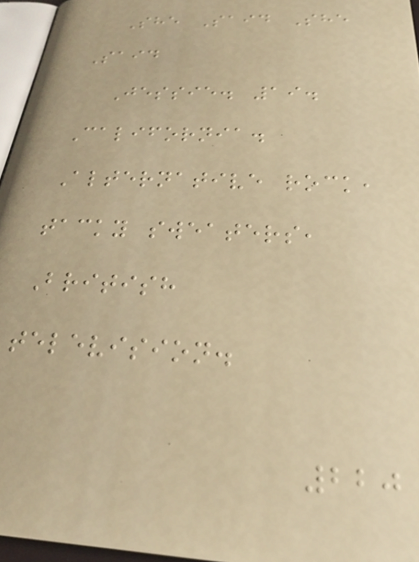She Said She
Said
Jessie. 19.
California.
Alternative rock,
tacky sweaters,
British
television.
220
